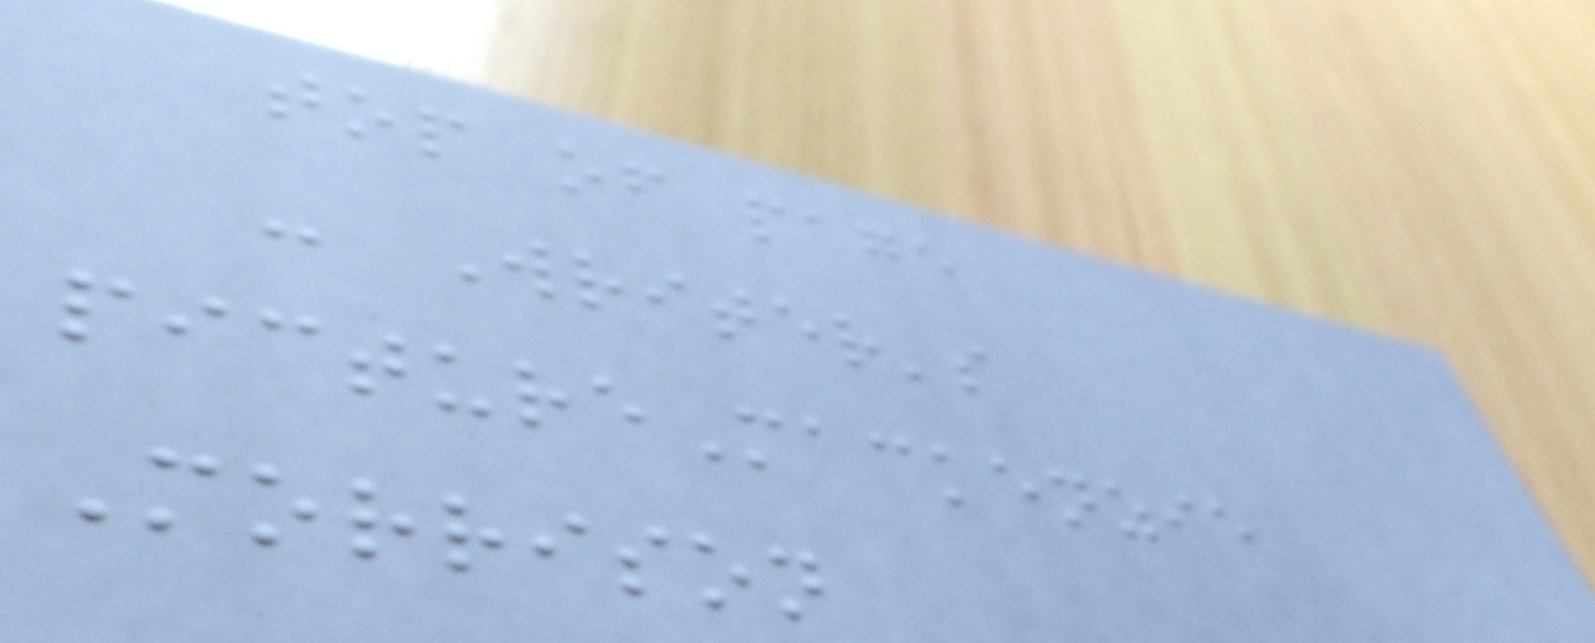top of page
- Writer's
pictureMackenzie
Morrison
